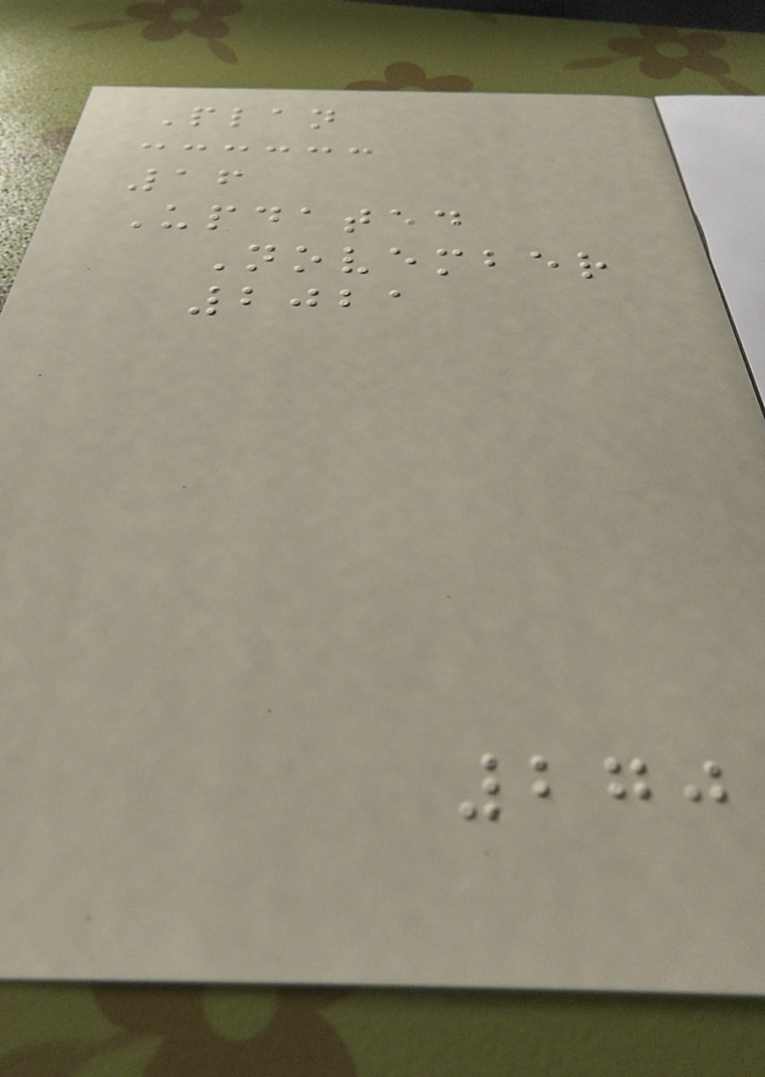Plan
16
Updated
November
2021
270
